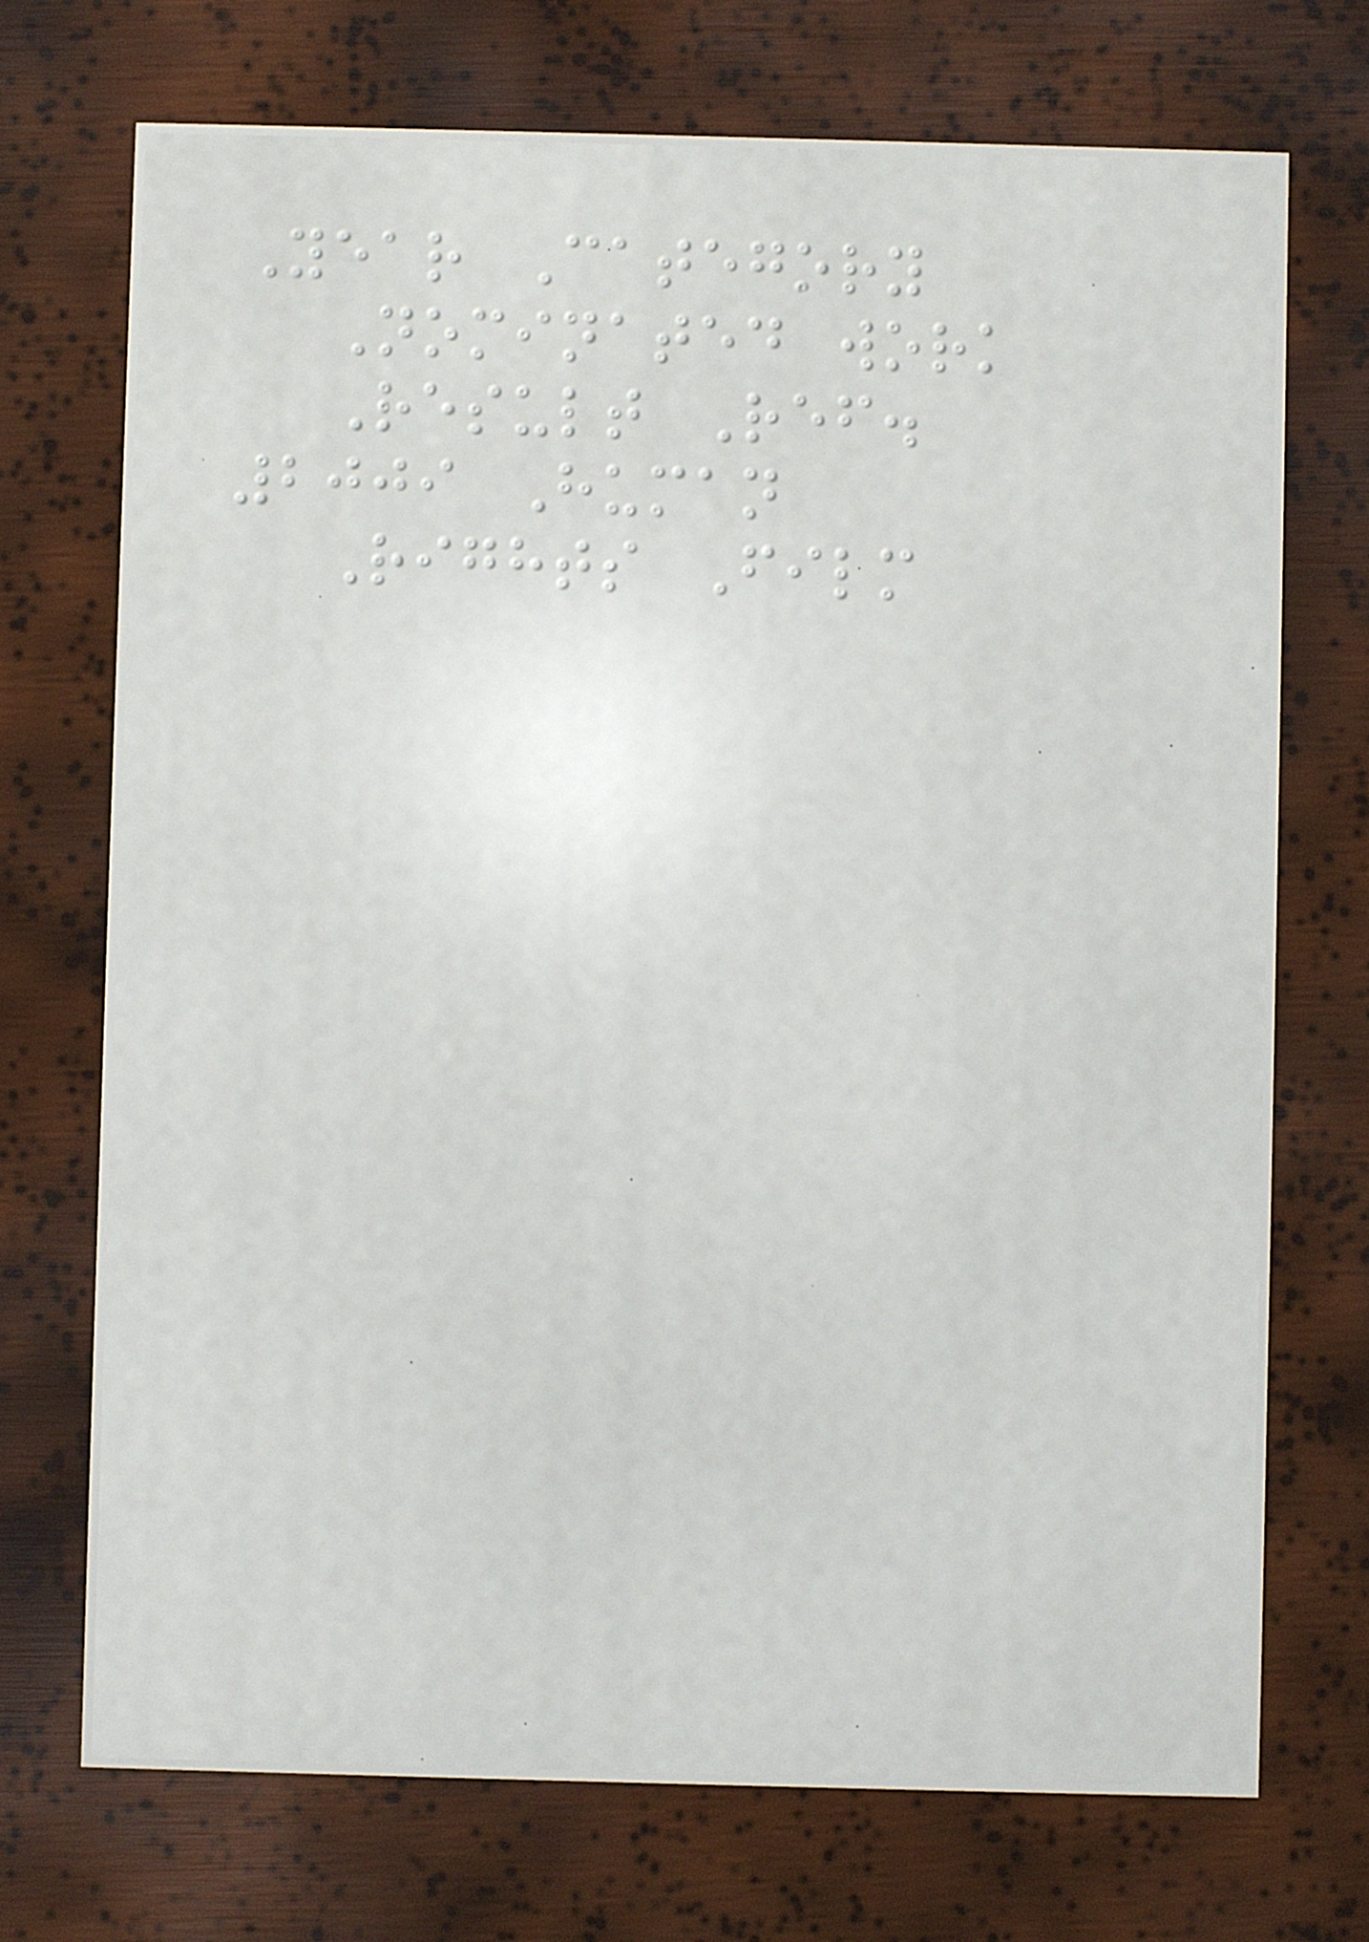Year Category
Nominated work
Result Ref.
2009 Human
Rights Film
